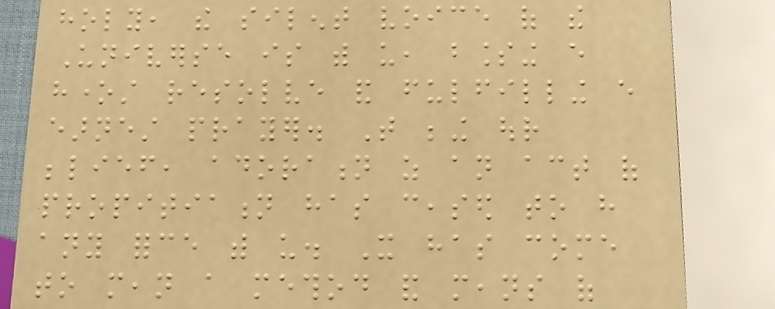holy, the silent voice of the
Universe is with us, blessing every
honest resolve and fulfilling every
earnest prayer. That being our
belief, adoration as an act of
propitiation has ceased to have
any force with us. It has come
to mean a method and means of
